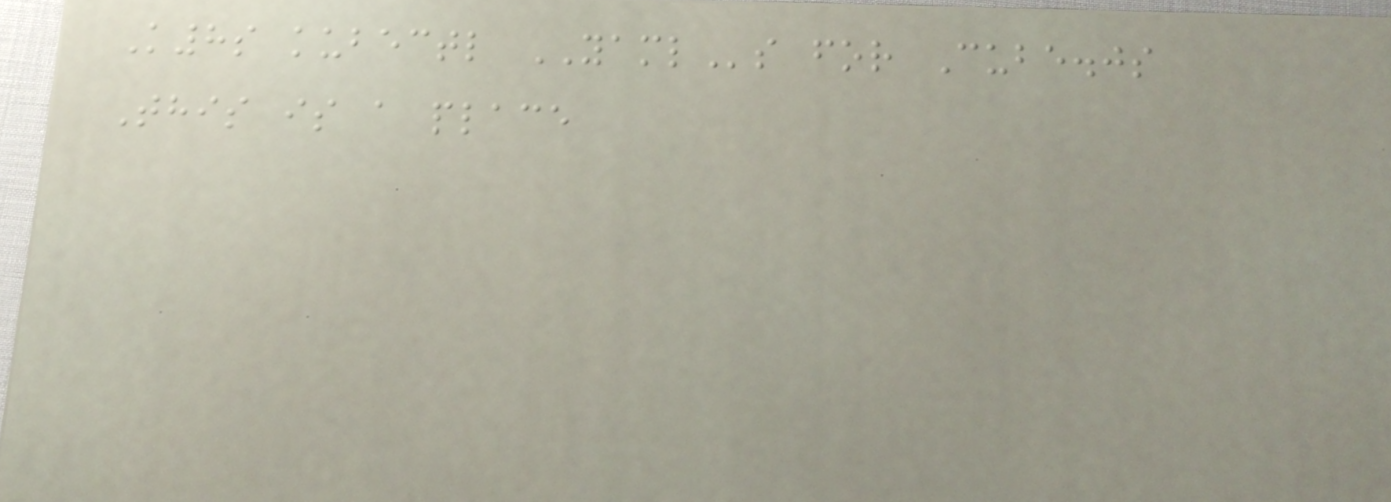K8s kubectl YAMLs for Cube.js
This is a place
